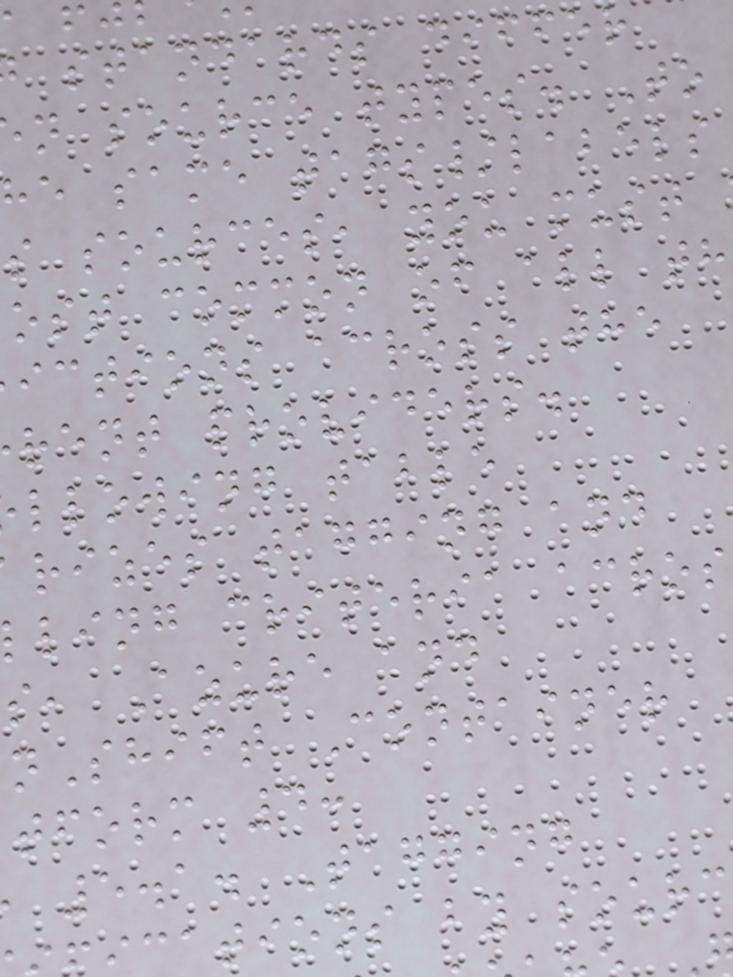standards differ
n source types. To
he same tags/labels
s sources, you must
ost common of all th
ictions across the
rent providers.
llowing table
rizes tagging and
ling criteria acros
s, Azure and
nShift Container
tform 4:
5.1. Tagging
ations by sourc
